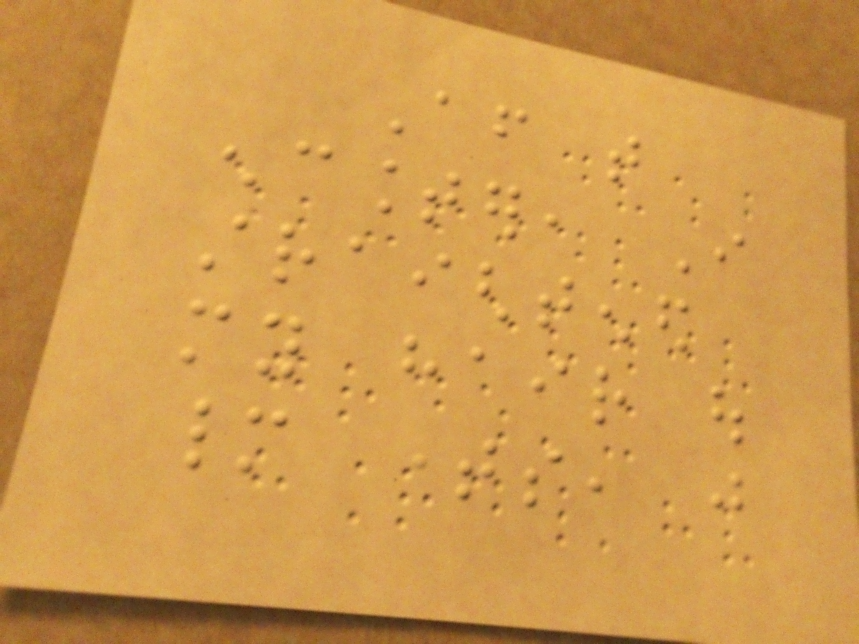After that
encounter, I
straightened
my hair out
many times, just
